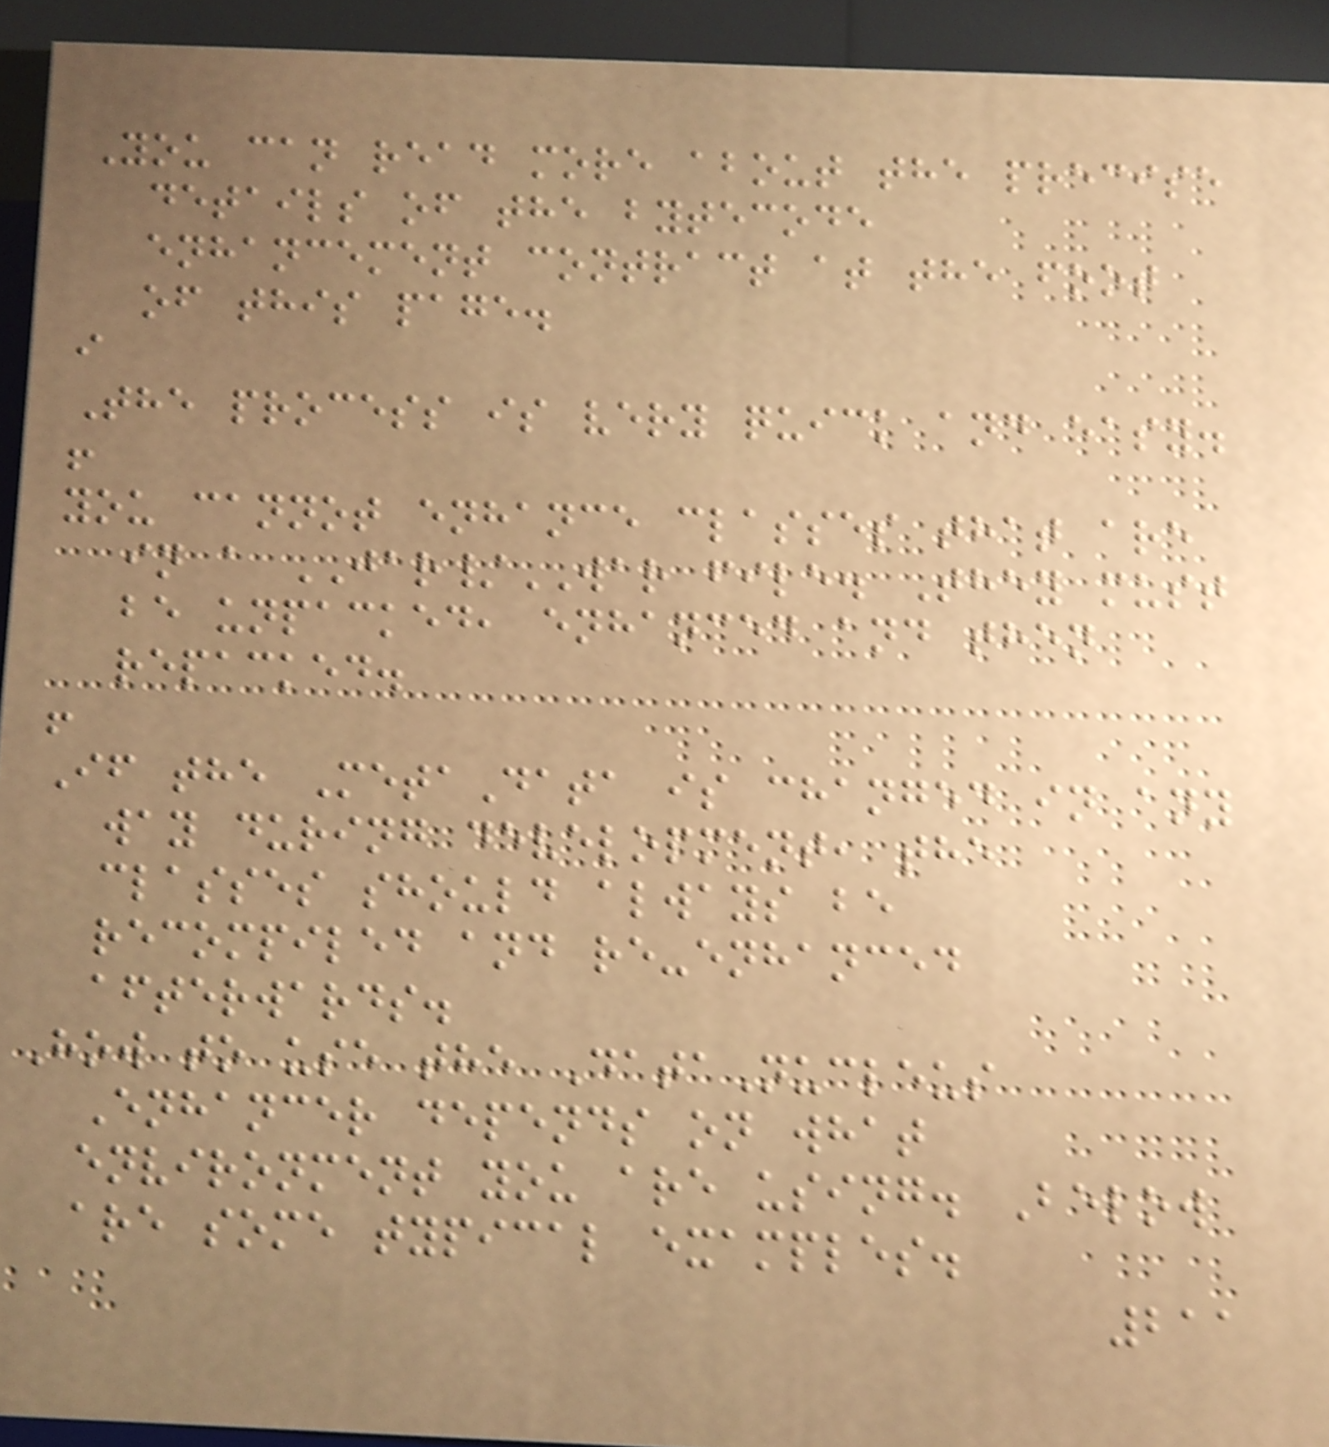You can read more about the precise
details of the bytecode
enhancement contract at the foot
of this page.
i
The process is very quick and easy.
!
you cannot enhance classes that are
in a JAR/WAR file. They must
be unpacked, enhanced and then
repacked.
!
If the MetaData is changed in any
way during development, the
classes should always be
recompiled and re-enhanced
afterwards.
How to use the DataNucleus
Enhancer depends on what
environment you are using. Below
are some typical examples.
211
